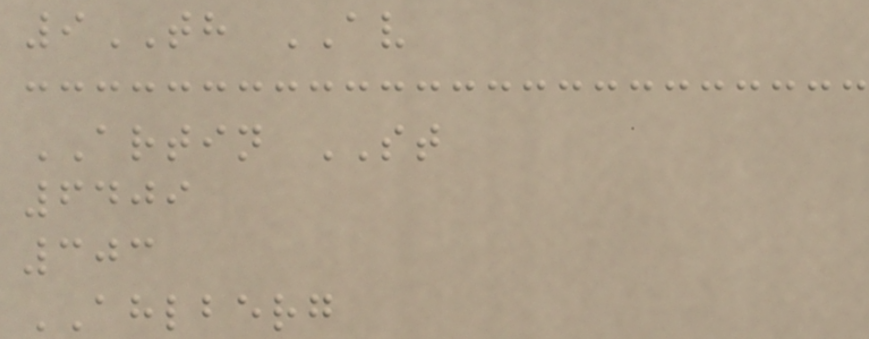9TH AV
ARTIN ST
6409
303
AHLBERG
